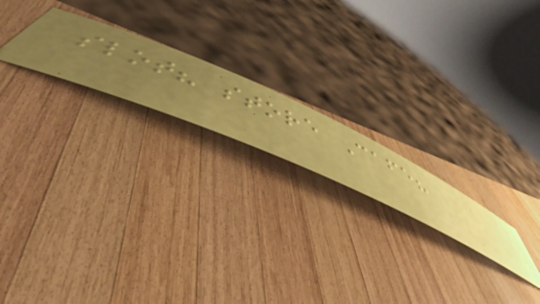slot? store Cafe?
